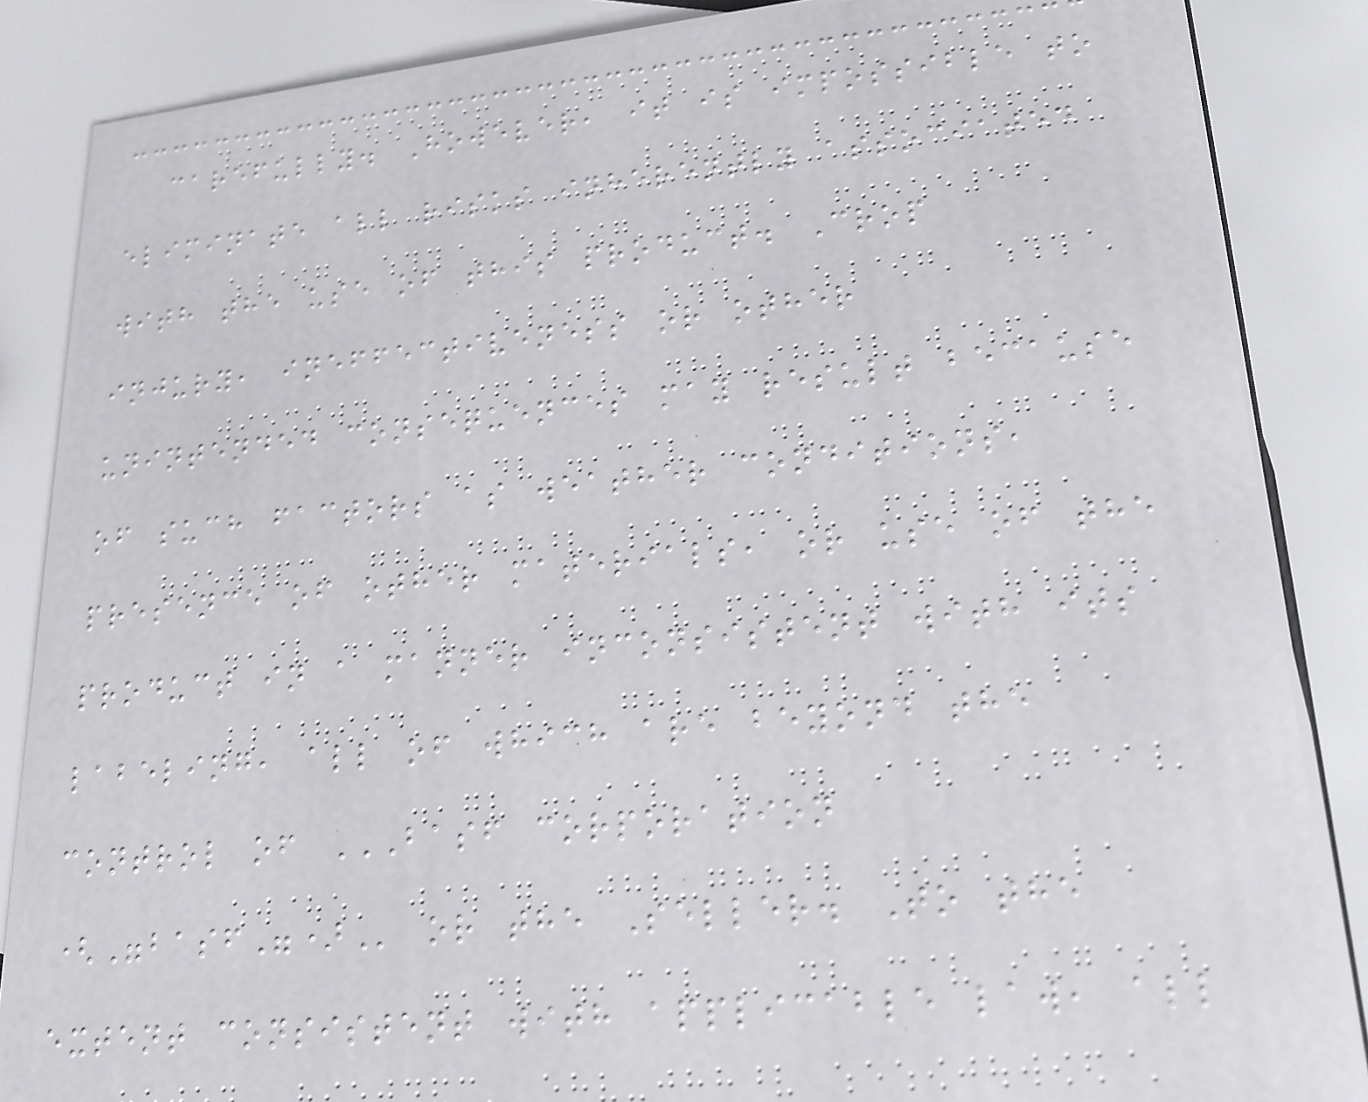carefully. However, it is impossible to
eliminate all risks inherently associated
with the use of this product. Crop
injury, ineffectiveness or other
unintended consequences may result because
of such factors as weather conditions,
presence of other materials, or use of the
product in a manner inconsistent with its
labeling, all of which are beyond the
control of BASF CORPORATION
("BASF") or the Seller. To the
extent consistent with applicable law, all
